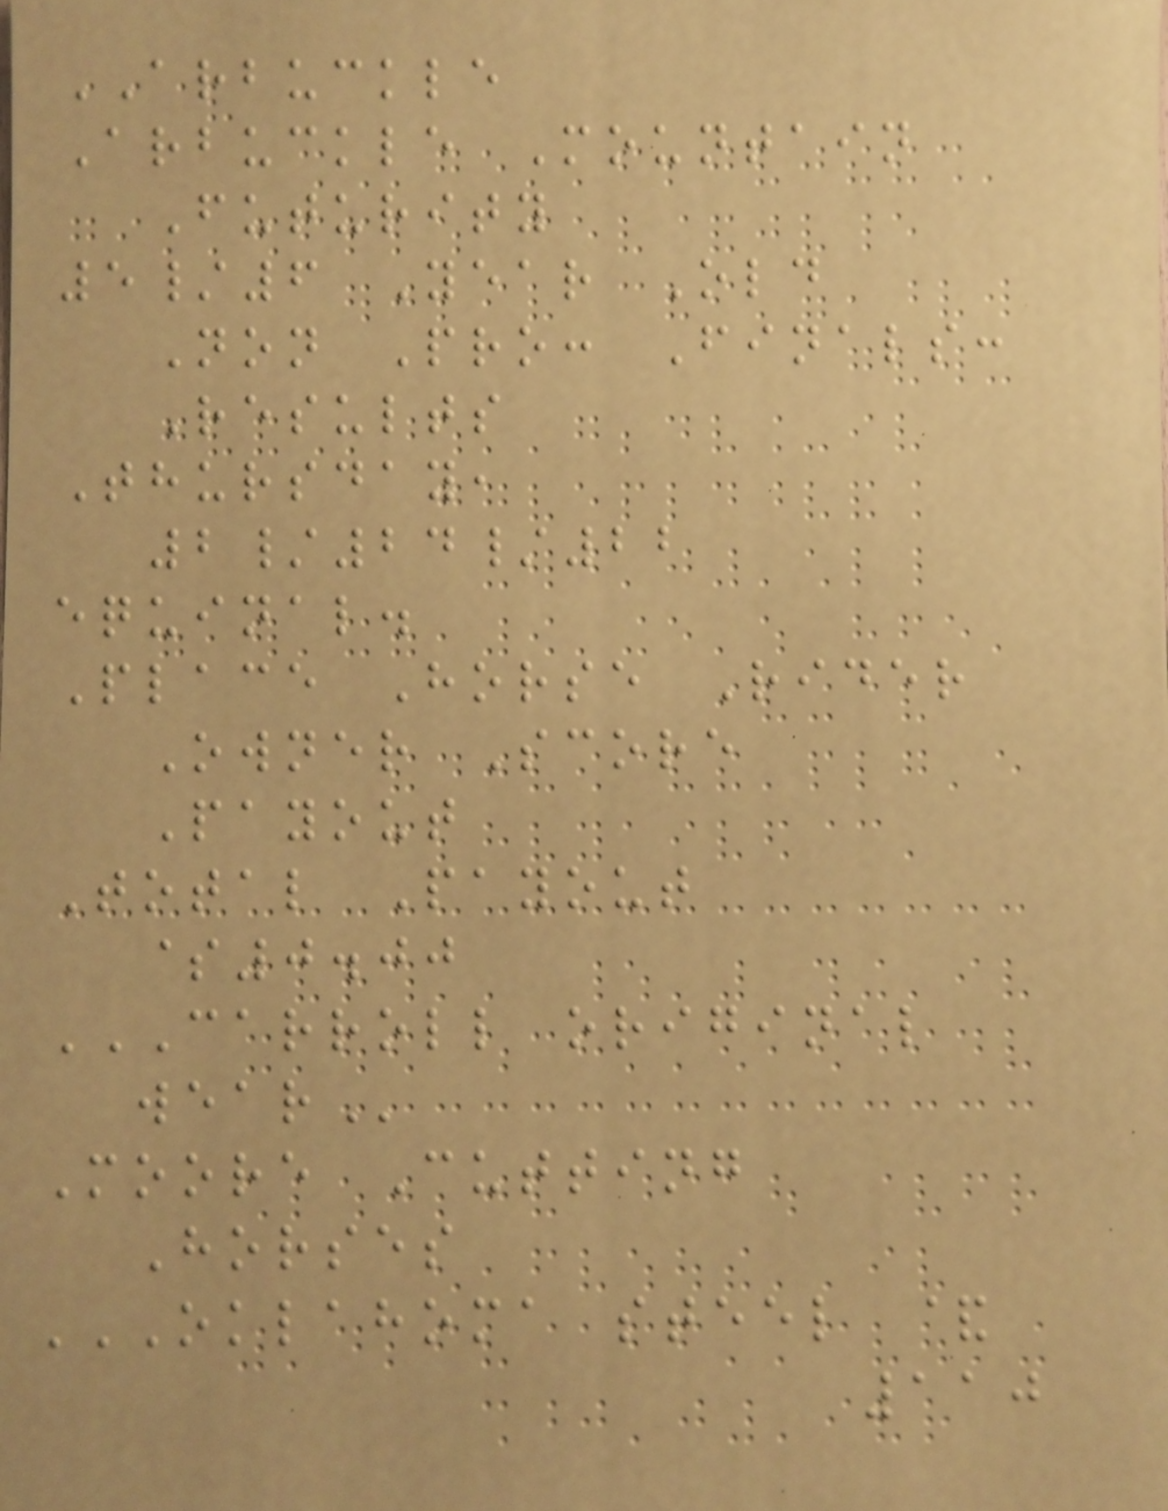ARBUCKLE
Arbuckle Mountain
Futurity
5/6 Year Old
Non Pro: Finals:
Results
Thursday,
2/24/22
equinal.
Place Horse Rider
Owner Score
Payout
Total Payout
$0.00
CARROLL ORIGINAL
WEAR
Moore Cutting
Horses
OKLAHOMA STEEL &
110
